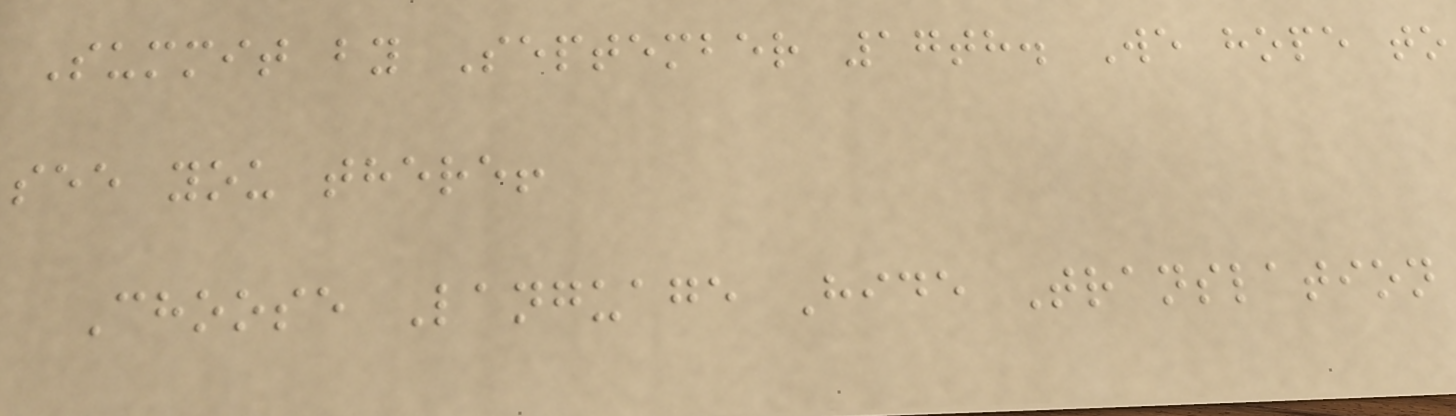Summit by September 17th. We hope to
see you there!
Choose Language Hide Translation
